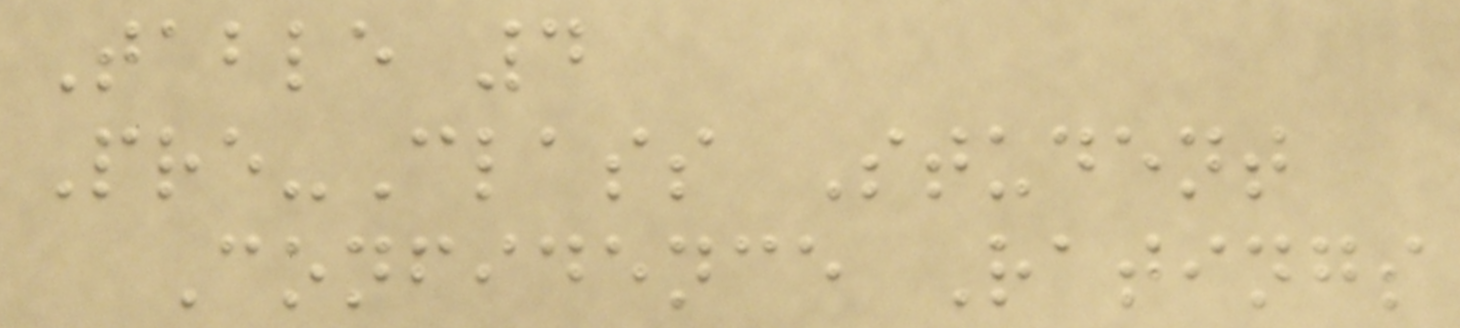Table 4
Pre-Class Student
Confidence Ratings
